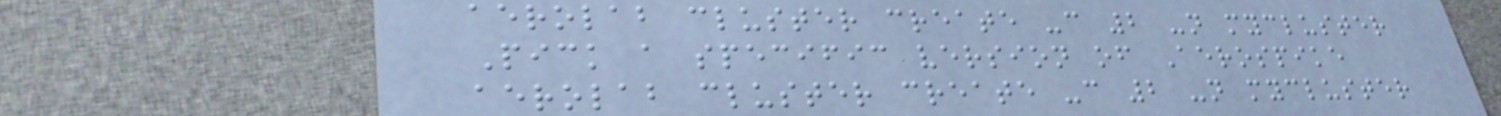aerolab cluster create -c 2 -n mycluster
Pick a specific version of Aerospike
aerolab cluster create -c 2 -n mycluster
